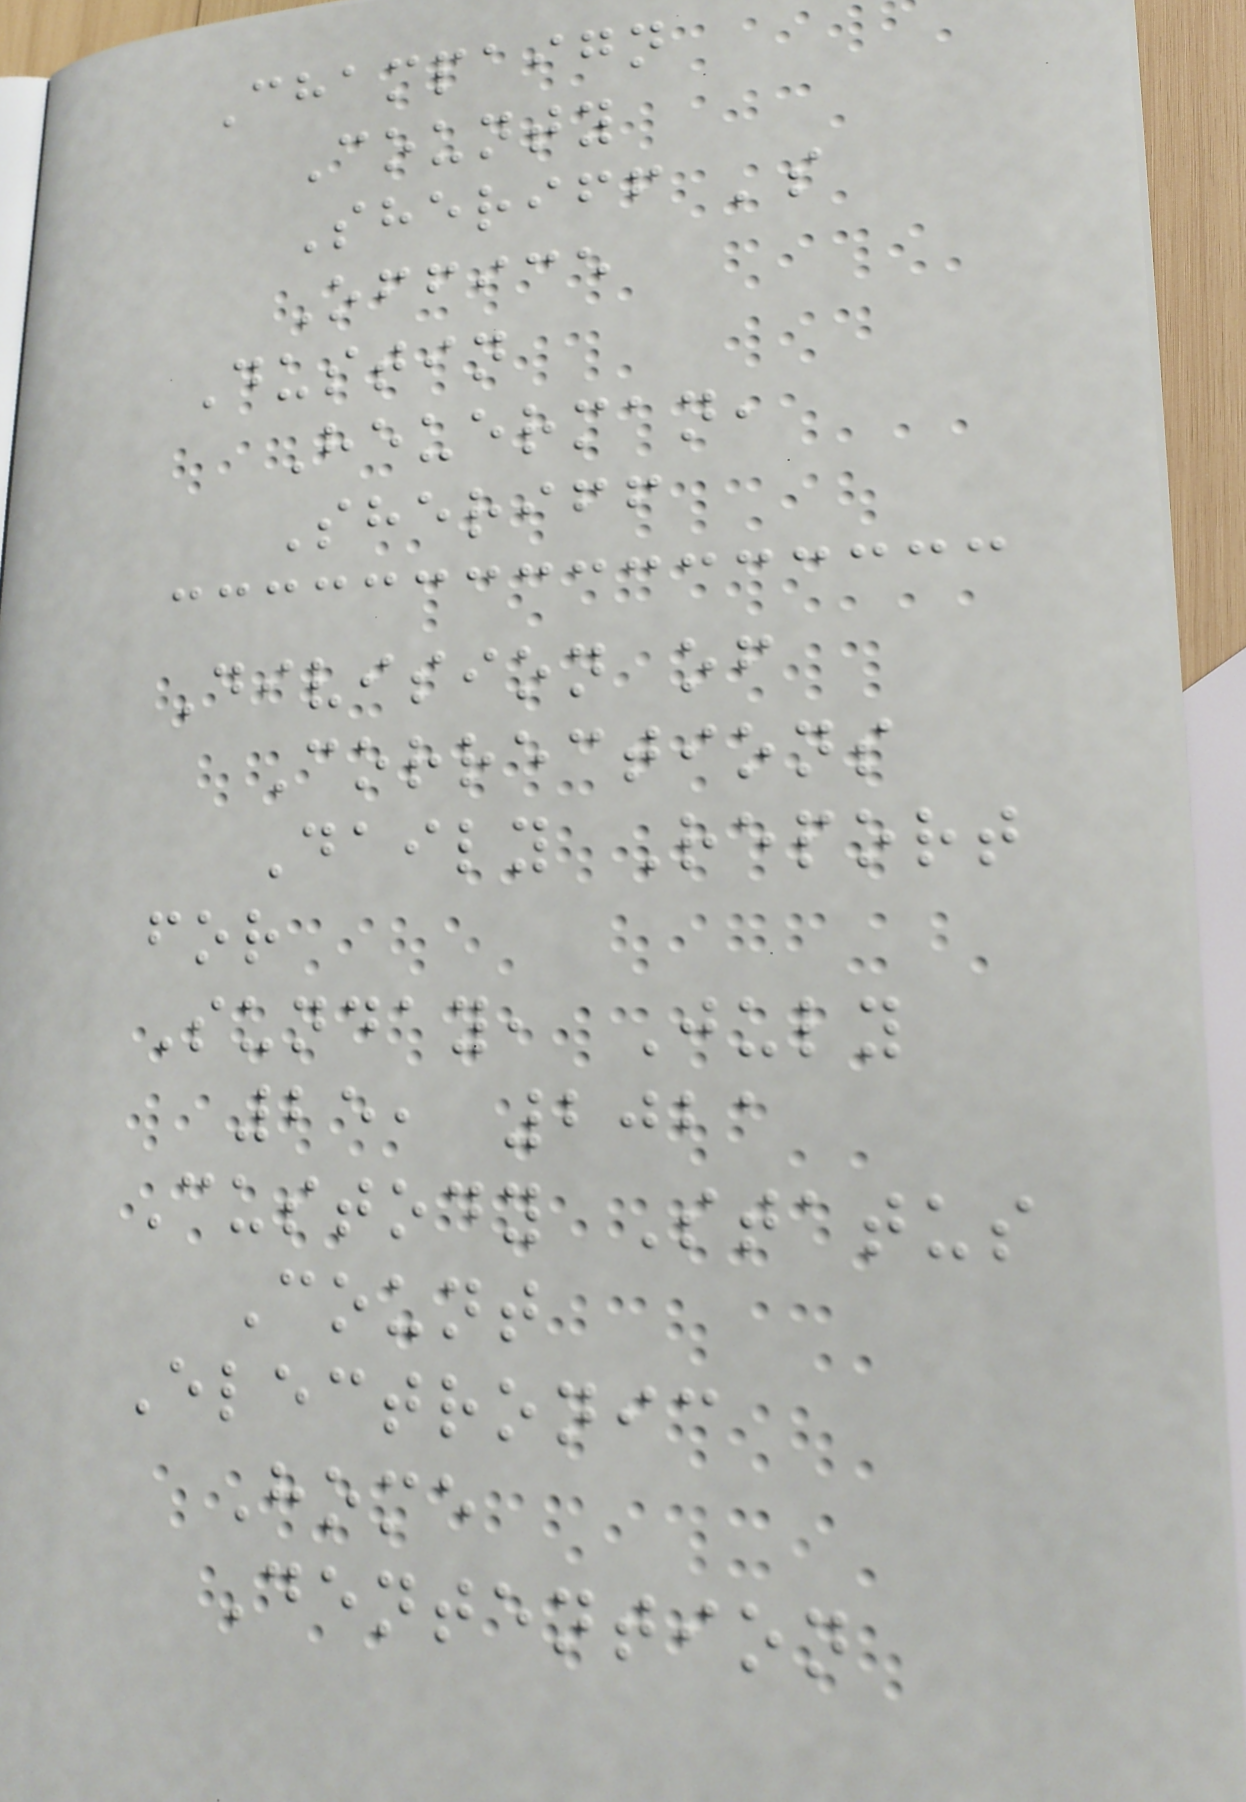Champaign
County
Sheriff 's
Office
Dustin
Heuerman,
Sheriff
Division of
Corrections
Daily Report
for
Sunday, July
25, 2021
Custody Status
Count
Electronic
Home
Dentention
